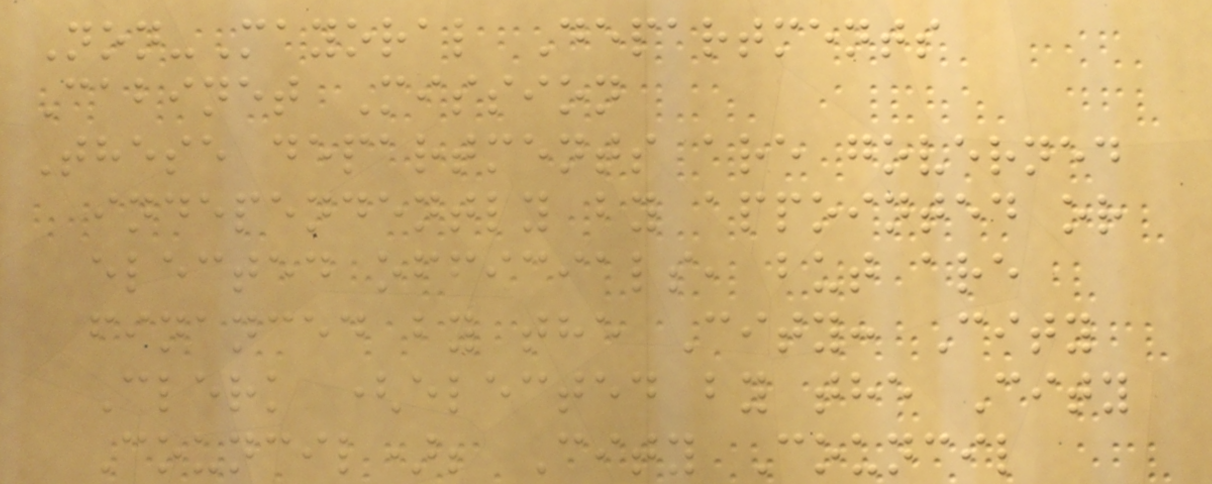Non-Mayoral Departments
Cabinet Mission
These departments are governed
independently by appointed or
elected officials, but are
financed by the City: City
Clerk (elected by the City
Council); City Council
